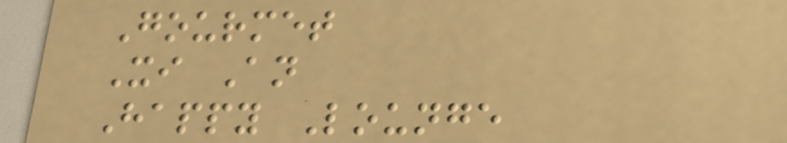Gourmet
Xi An
Happy Lounge
